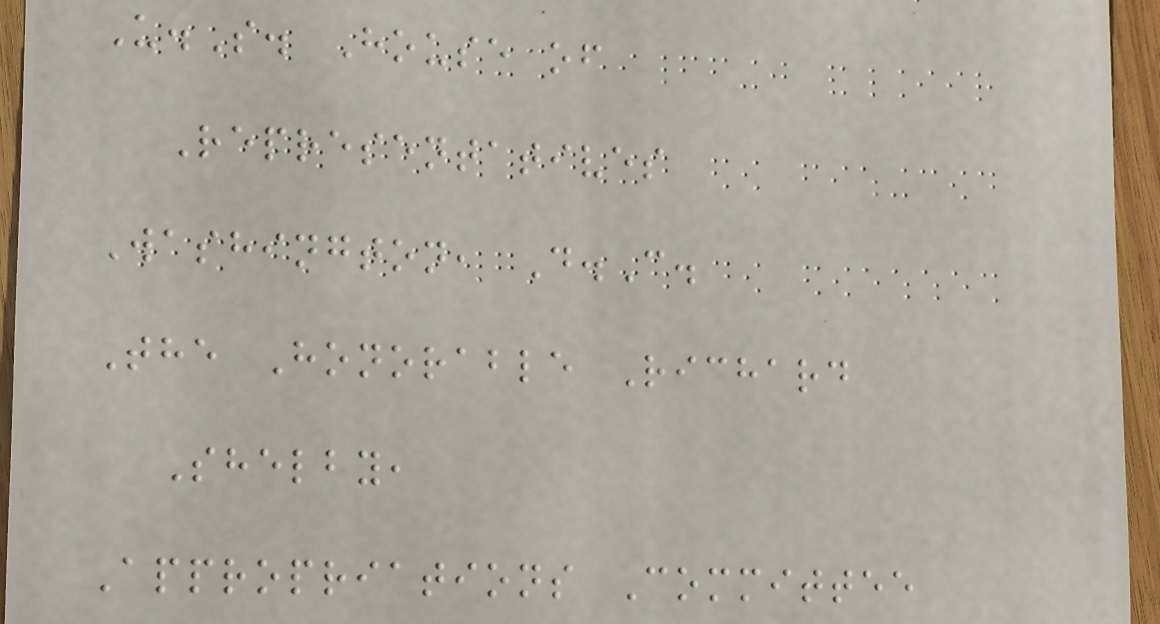U.S. House of
Representatives
Washington, D.C.
The Honorable Richard
Shelby,
Appropriations Committee
